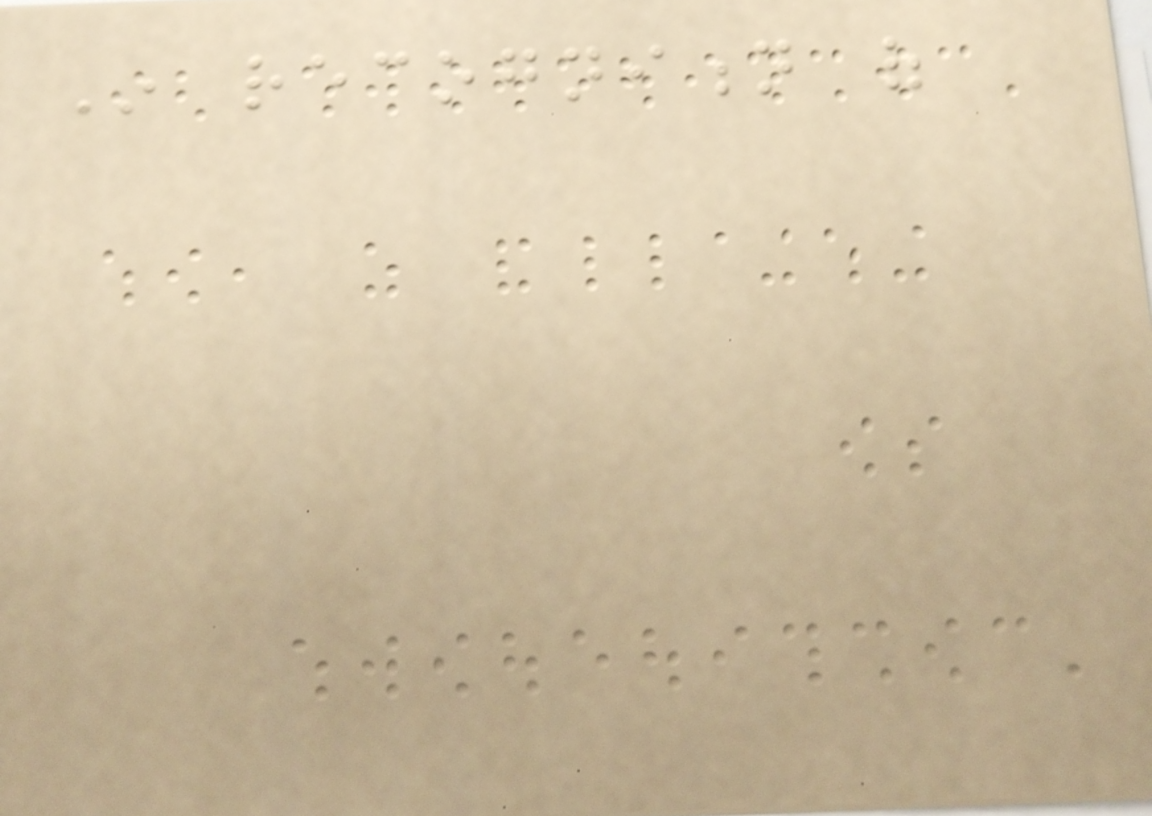In recognition of
